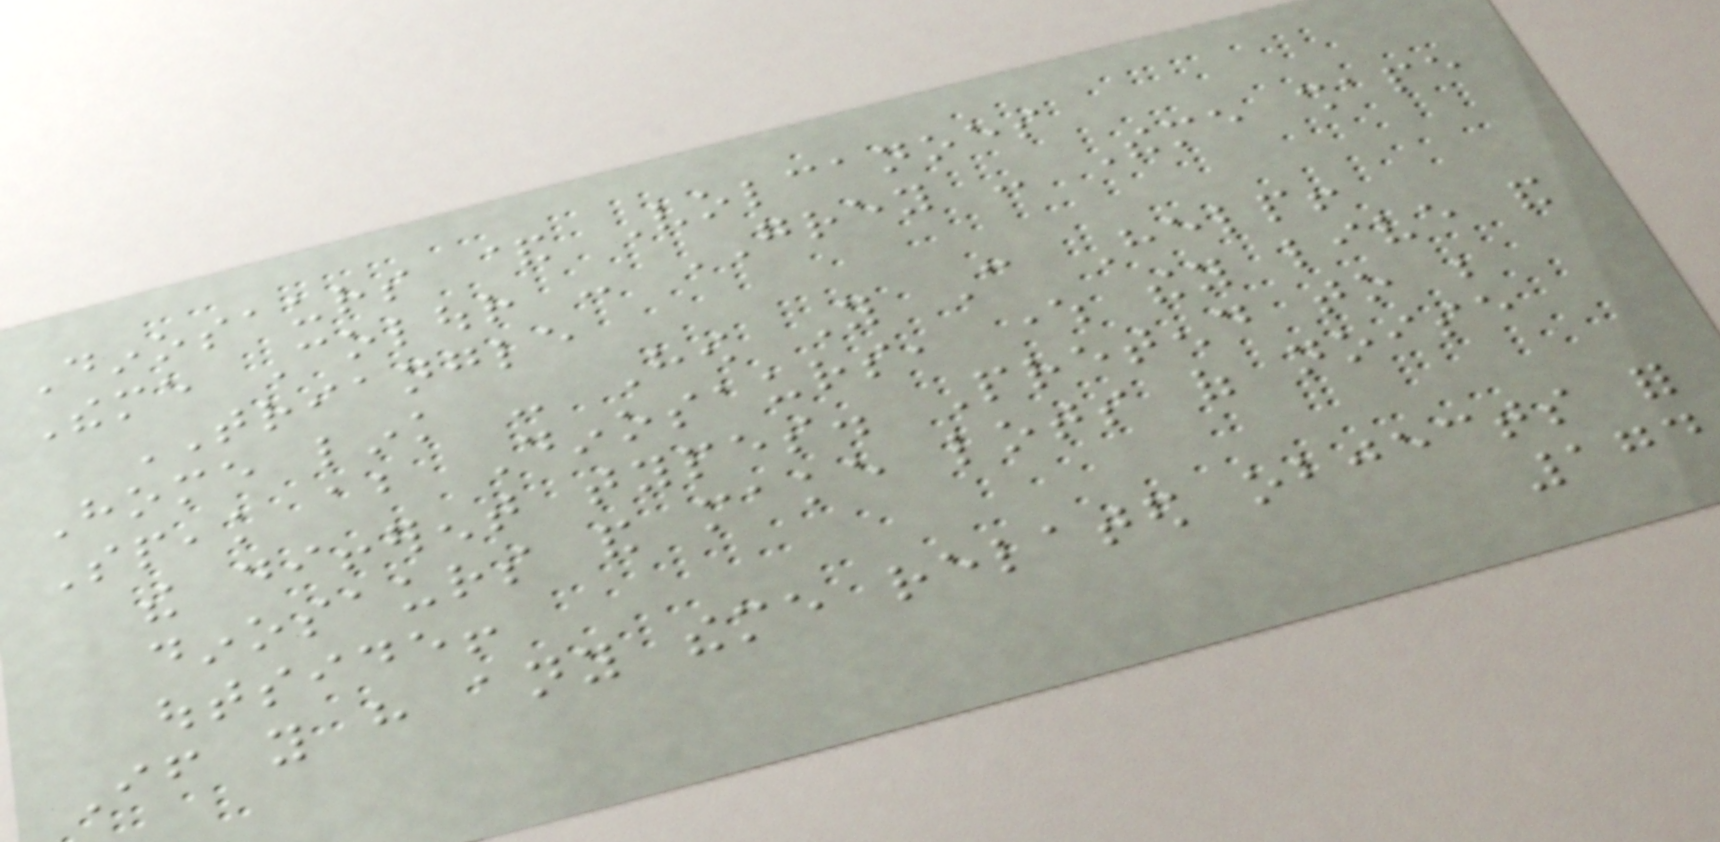Dinosaurs & Volcanoes
Theme Colour - GREY - Theme shape
TRIANGLE
Home link - How You Can Help!
Speak about Dinosaurs, where they live and
the different types. Pretend to be
dinosaurs and make lots of noise
outside!
If you have any theme related objects for
174
